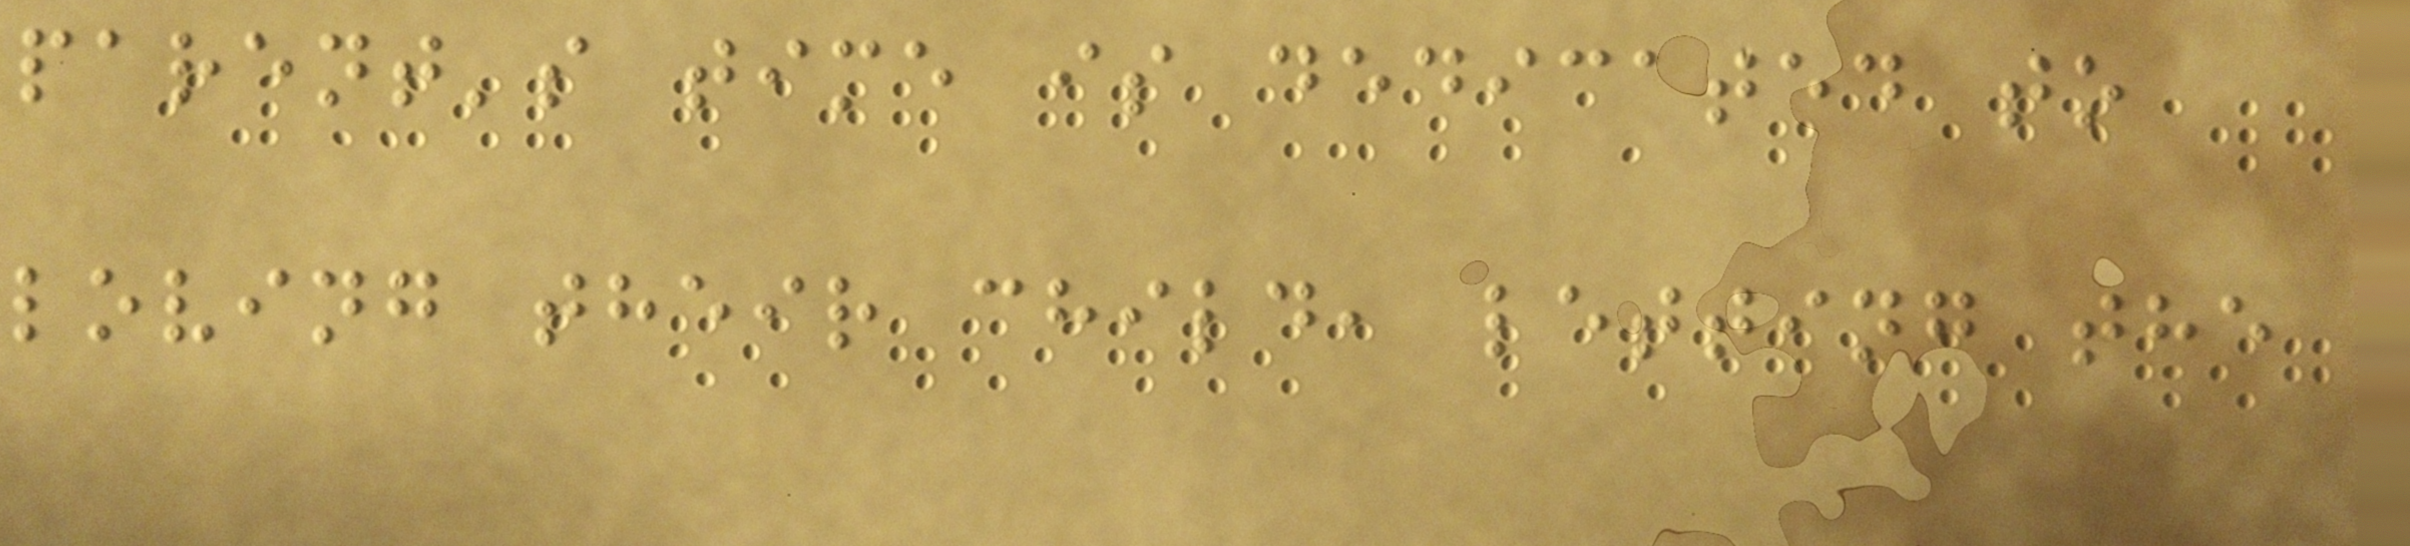parent's time is dedicated to
loving their child, letting the
